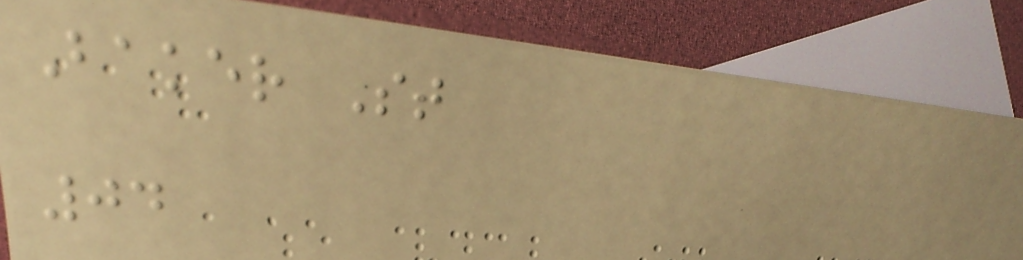Baker St
04
